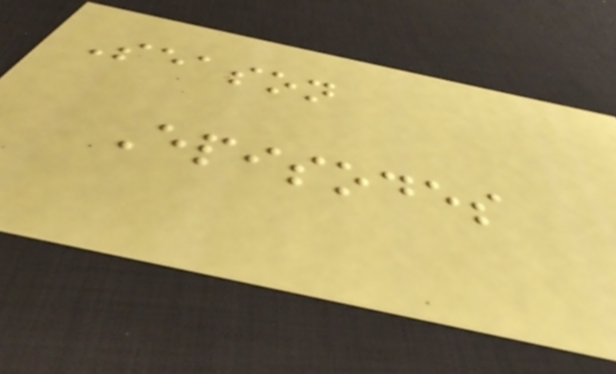Season
Episodes
